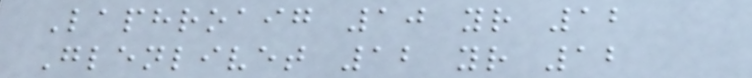Laphroaig 10 yr 12
Glenlivet 12 yr 12
